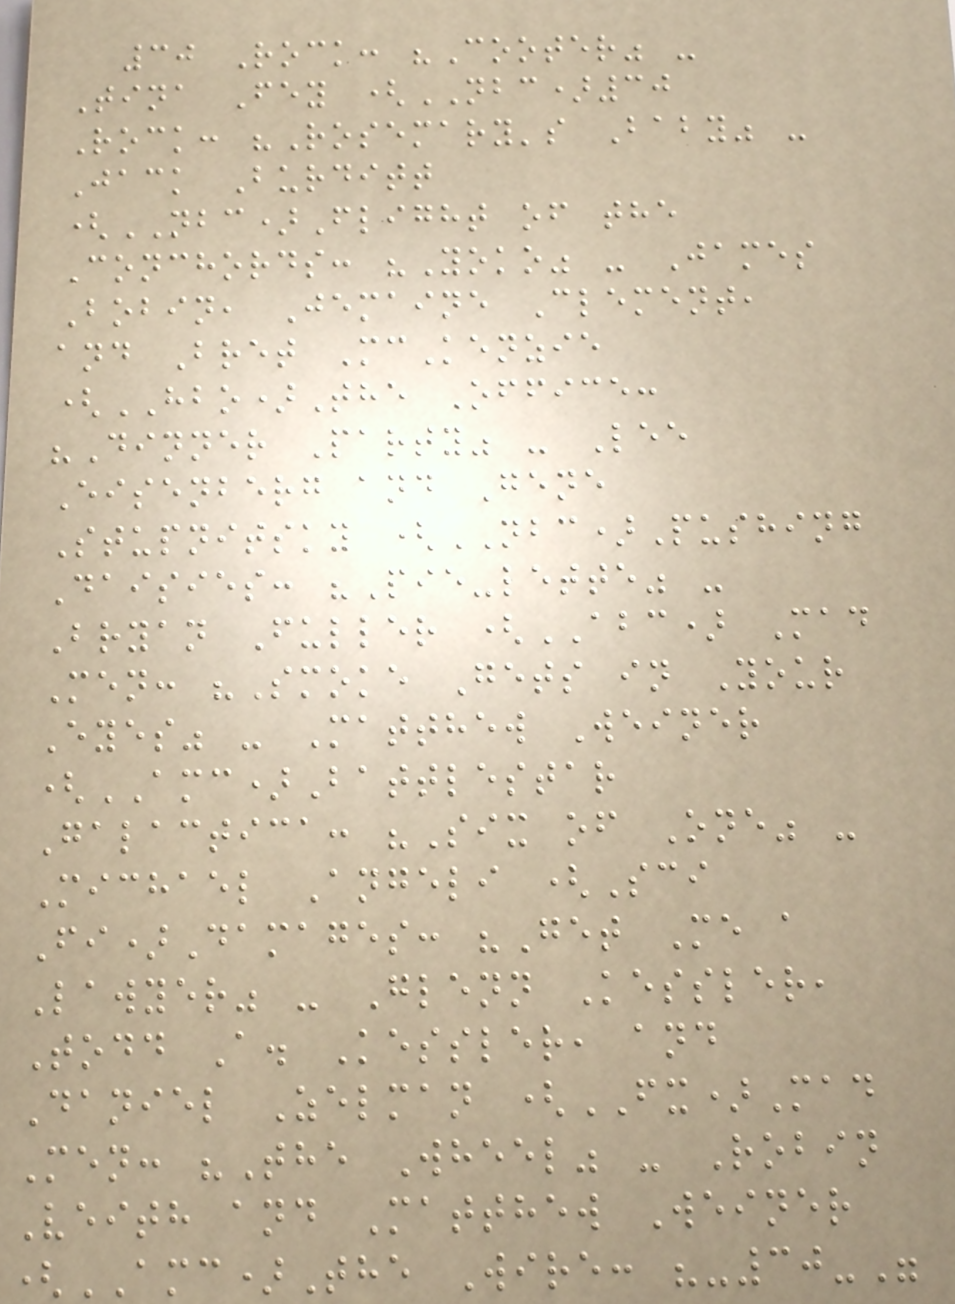30 Rock: "Cooter" -
Tina Fey (NBC)30
Rock: "Rosemary's Baby" -
Jack Burditt
(NBC)Flight of the
Conchords: "Yoko" - James
Bobin, Jemaine Clement,
and Bret McKenzie
(HBO)The Office:
"Dinner Party" - Lee
Eisenberg and Gene
Stupnitsky (NBC)Pushing
Daisies: "Pie-lette" -
Bryan Fuller (ABC) Mad
Men: "Smoke Gets in Your
Eyes" - Matthew Weiner
(AMC)Battlestar
Galactica: "Six of One" -
Michael Angeli (Sci
Fi)Damages: "Get Me a
Lawyer" - Glenn Kessler,
Todd A. Kessler, and
Daniel Zelman (FX)Mad
Men: "The Wheel" - Robin
Veith and Matthew Weiner
(AMC)The Wire: "-30-"
